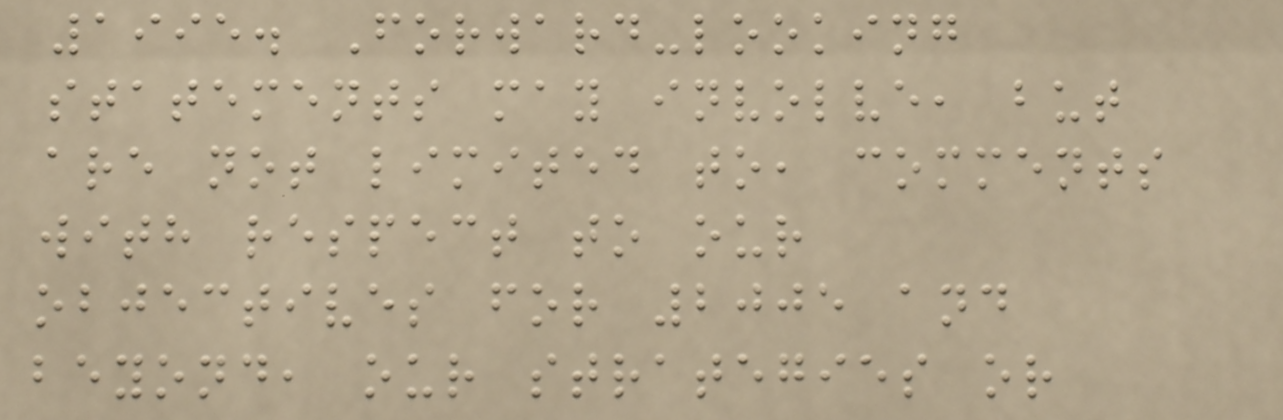1995. Forward-looking
statements may involve, but
are not limited to, comments
with respect to our
objectives for 2005 and
beyond, our strategies or
